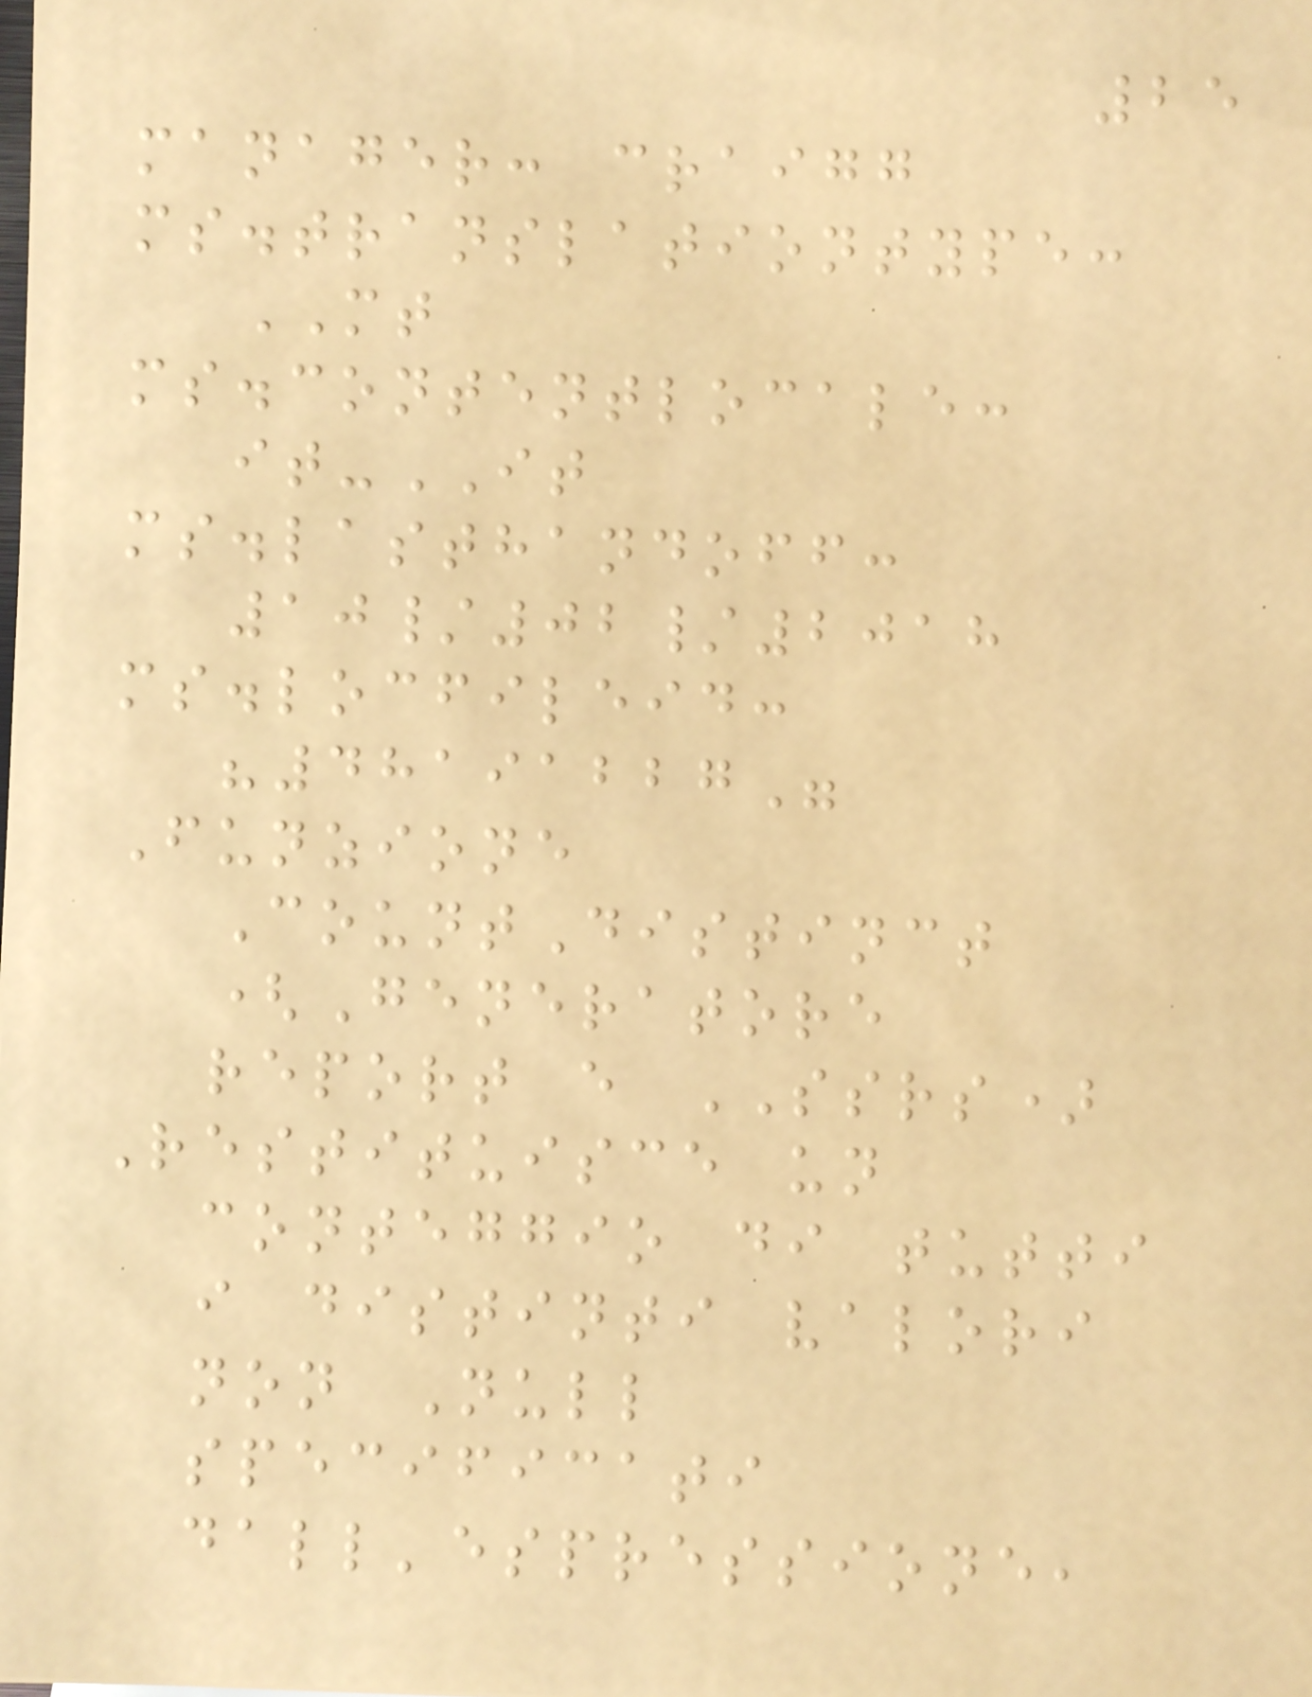25
manager: craigg
ms.translationtype:
MT
ms.contentlocale:
it-IT
ms.lasthandoff:
10/02/2018
ms.locfileid:
"48191227"
Funzione
CountDistinct
(Generatore
report e SSRS)
Restituisce un
conteggio di tutti
i distinti valori
non Null
specificati
dall'espressione,
